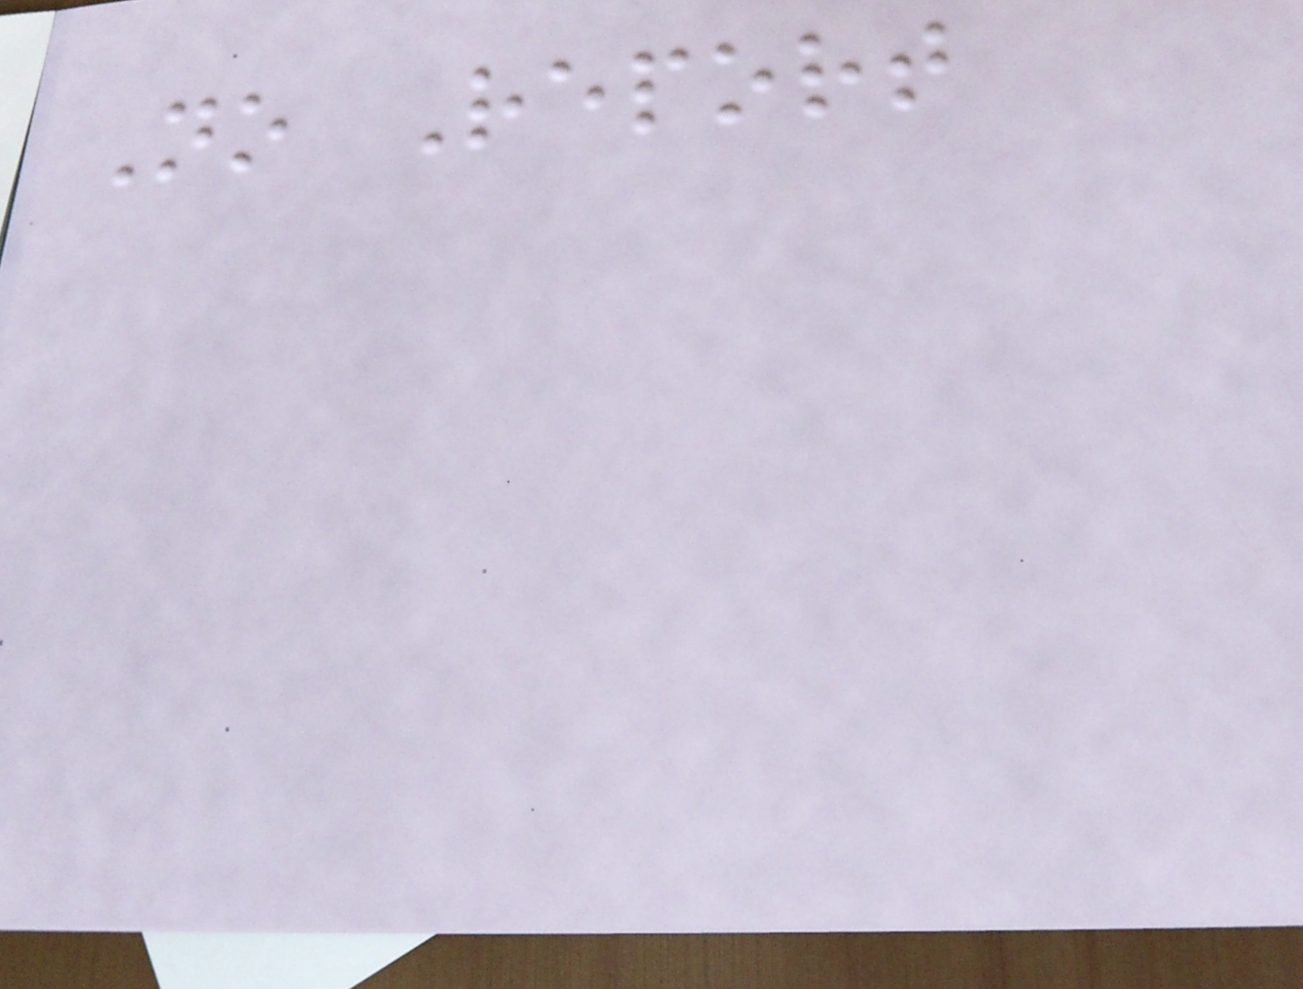No Report
